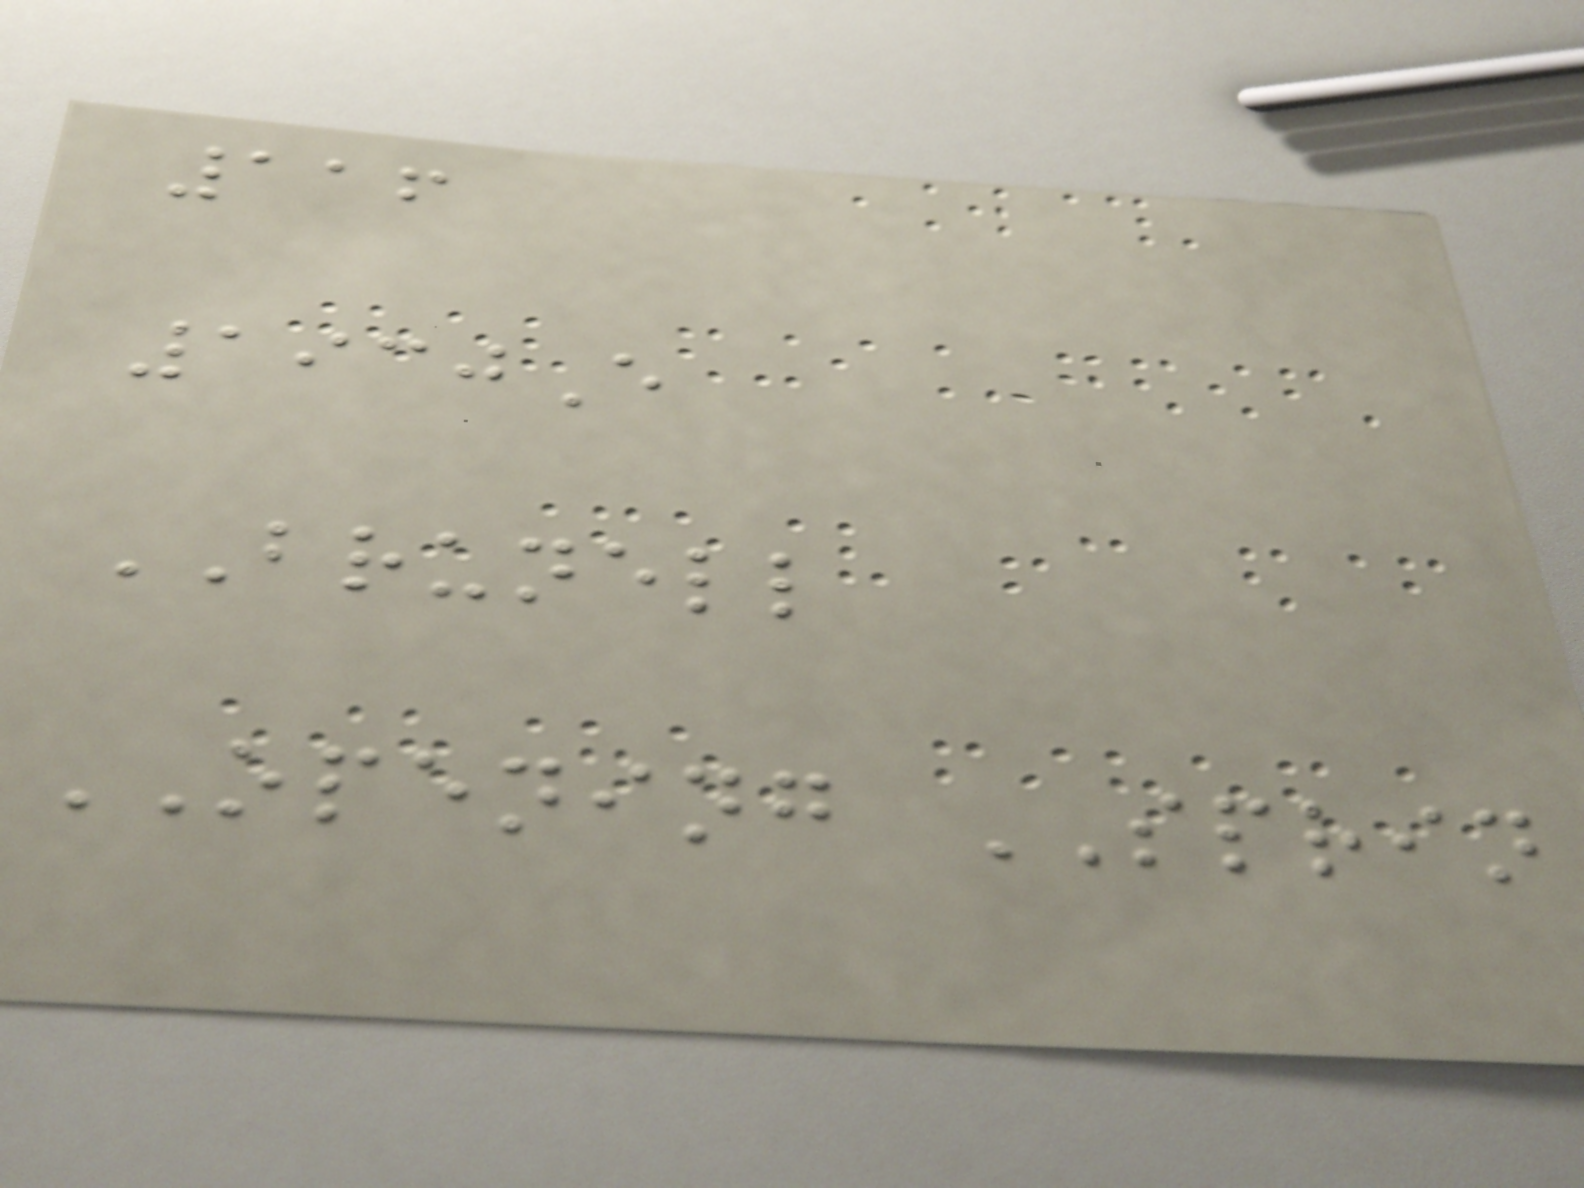116
1930E
BRUNELL
OPENING SPRIN
